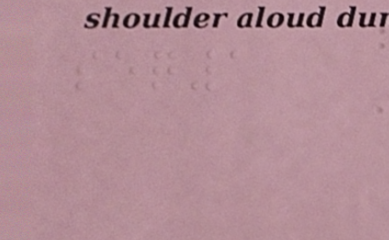seq1
